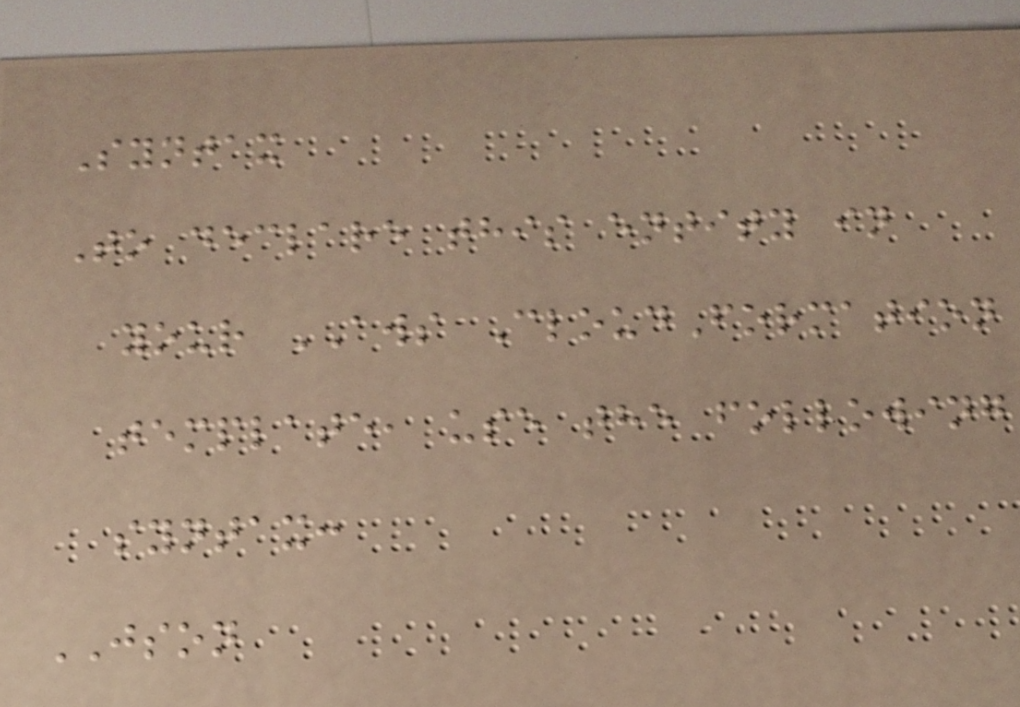Syntax
To declare this entity in
your AWS CloudFormation
template, use the following
syntax:
JSON
